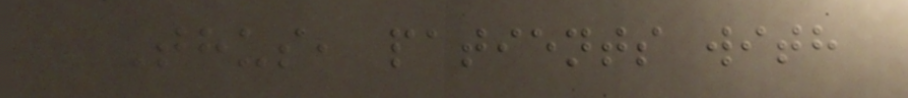Thus, patients with
